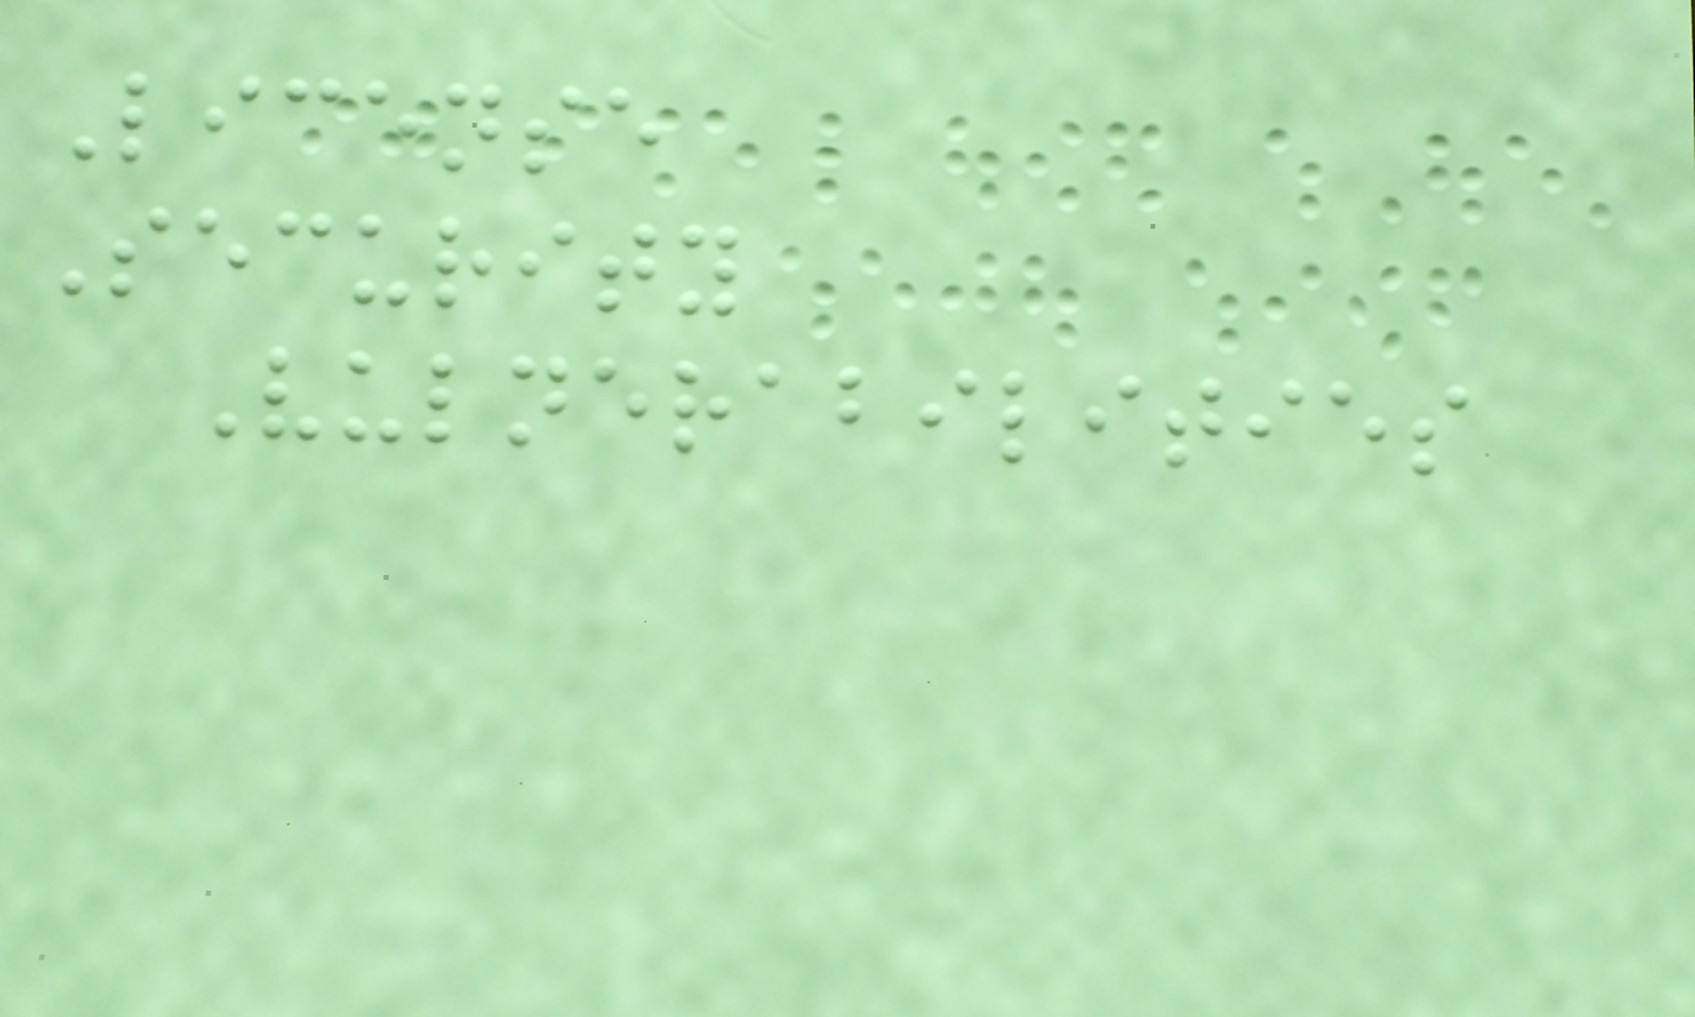License
Security
Vulnerabilities
